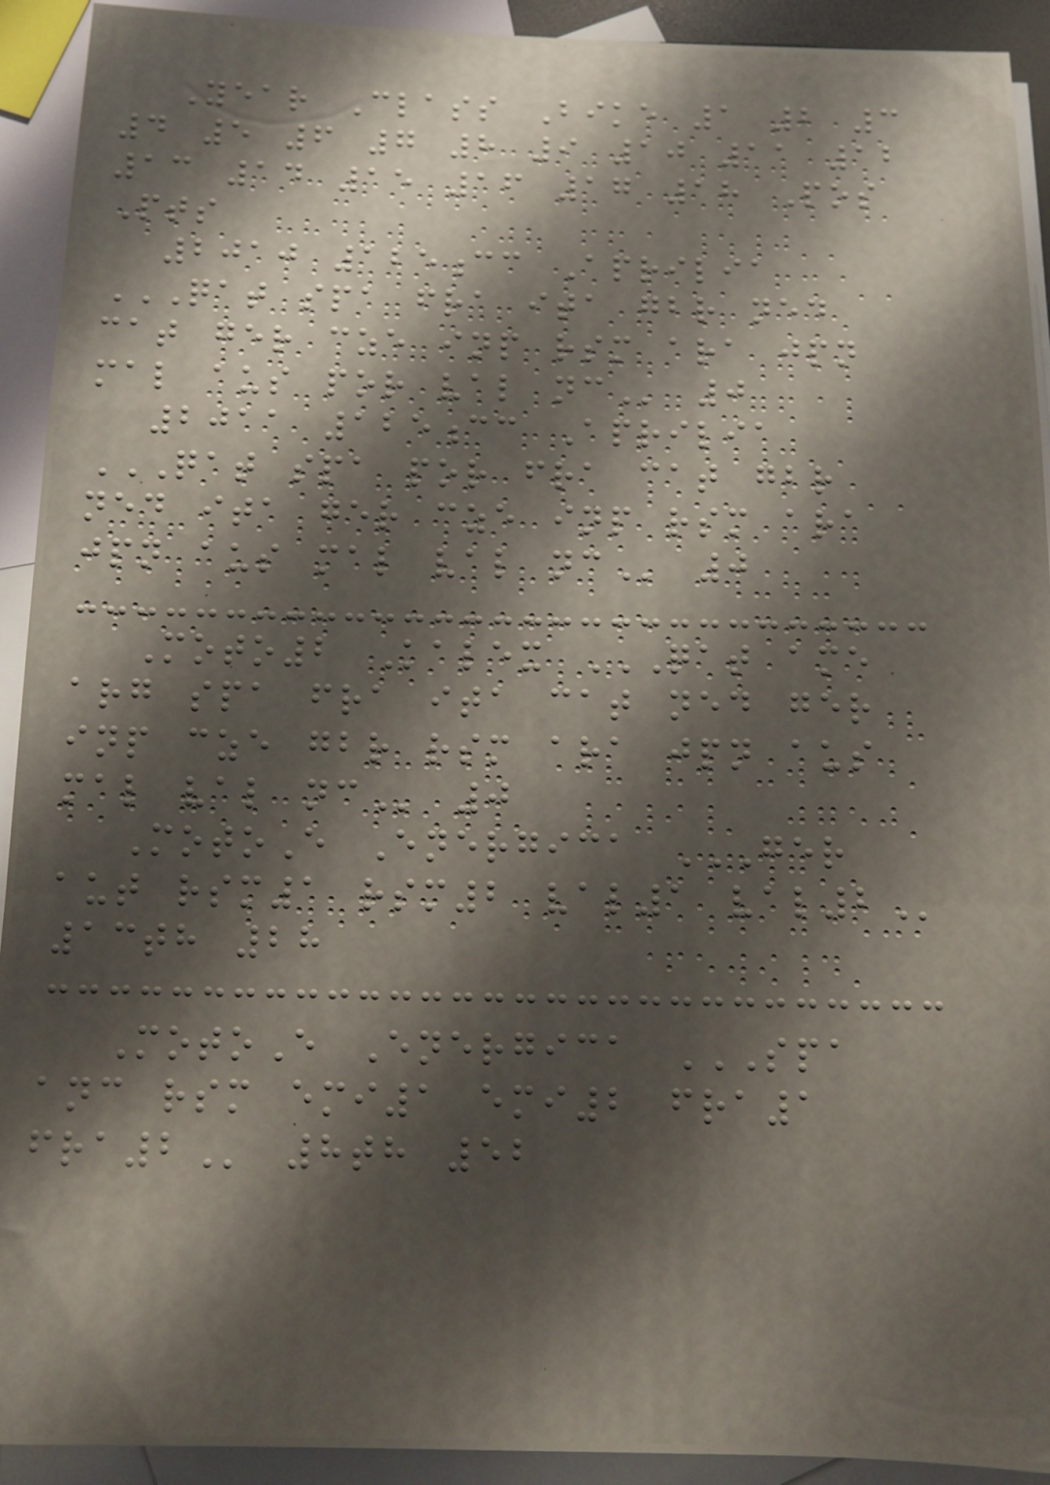Year Class Bike 1 2 3
4 5 6 7 8 9 10 11 12
13 14 15 16 17 18 Pos
Pts
2010 125cc Aprilia
QAT SPA FRA ITA GBR NED
CAT GER CZE INP RSM ARA JPN
MAL AUS POR VAL NC 0
2011 125cc Aprilia
QAT SPA POR FRA CAT GBR
NED ITA GER CZE INP RSM ARA
JPN AUS MAL VAL NC 0
Moto2 Kalex QAT AME
ARG SPA FRA ITA CAT NED GER
INP CZE GBR RSM ARA JPN AUS
MAL VAL NC 0
MotoE Energica GER
AUT RSM1 RSM2 VAL1 VAL2
13th 28
MotoE Energica SPA
ANC RSM EMI1 EMI2 FRA1
FRA2 8th 52
